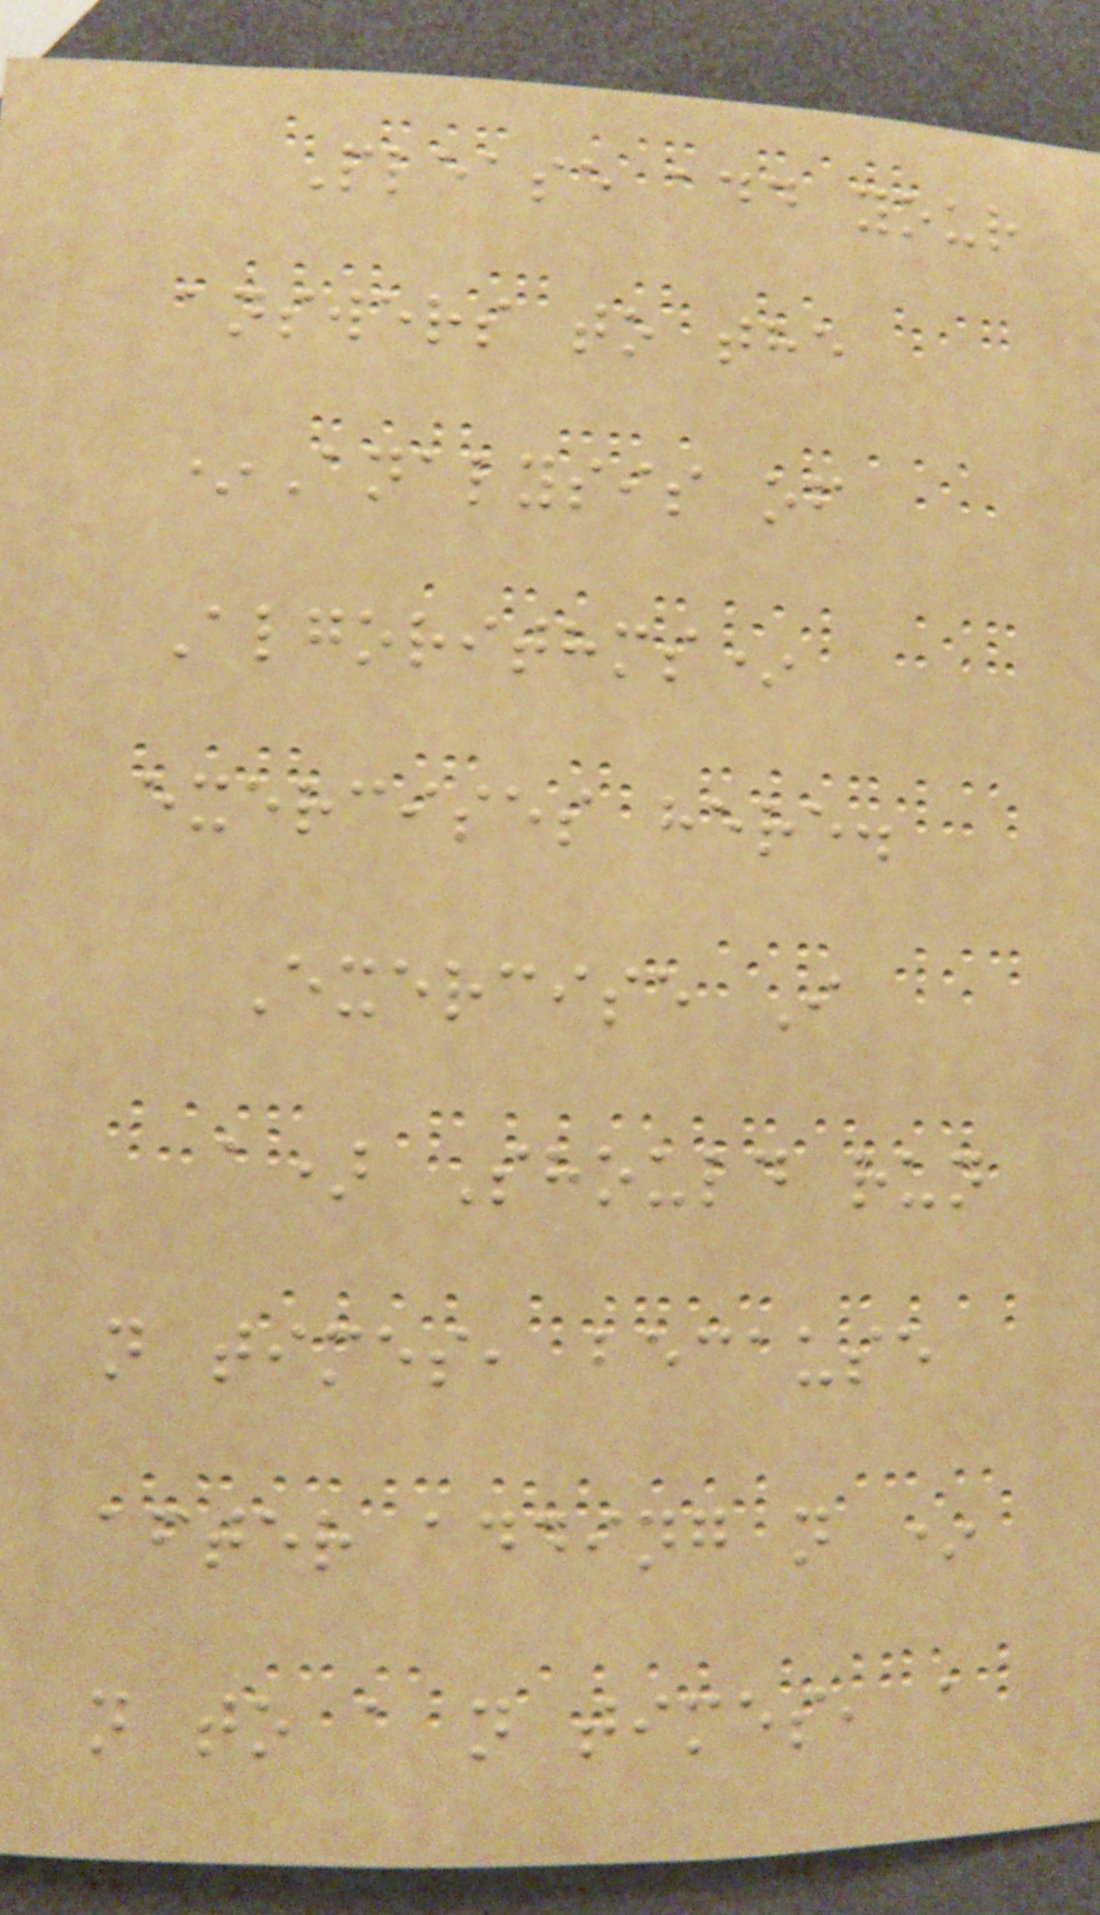Please add your
answers to the
*Analysis of
Algorithms*
exercises here.
Exercise I
a) Should run
n times, because
after adding n *
n to a n times, a
